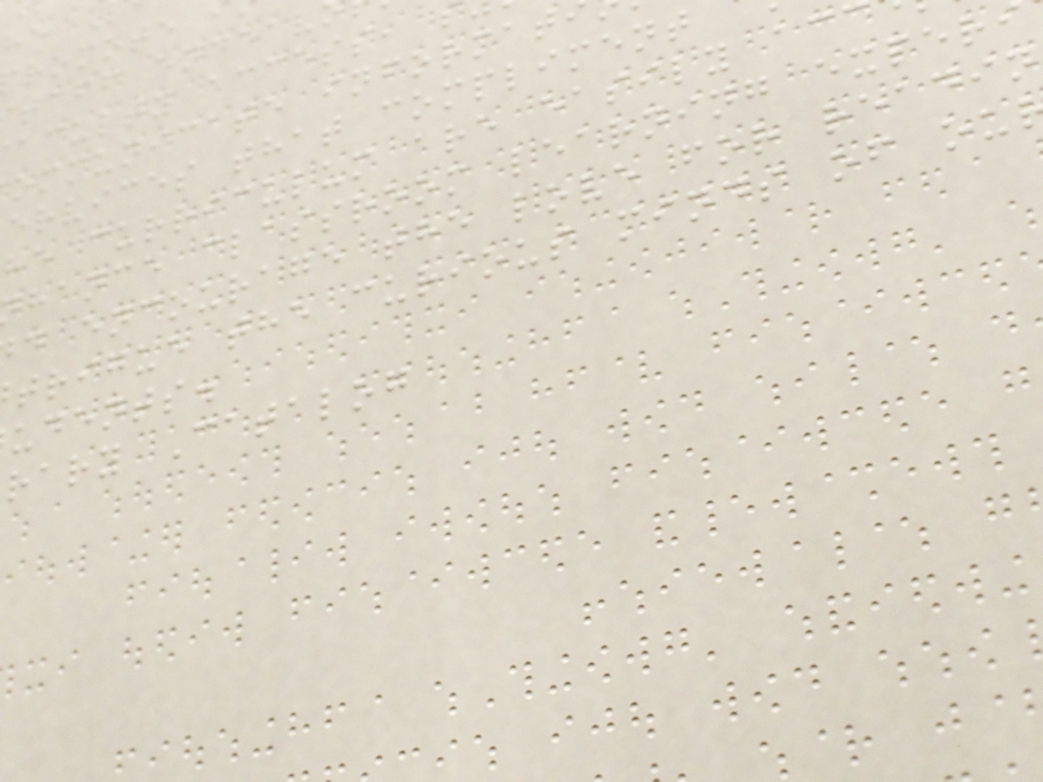taff endeav
aculty access,
ommunicate informat
ervices that compliment
he curriculum are easily ac
hance classroom learning exper
d encourage the love for readin
trigue the curious minds of ou
udents.
rary Catalog
